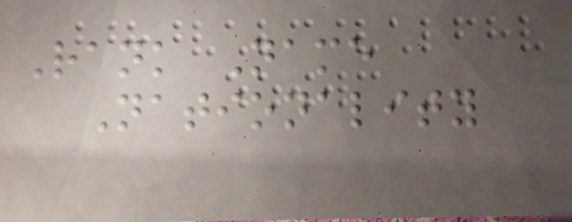Rank Name
Nationality
